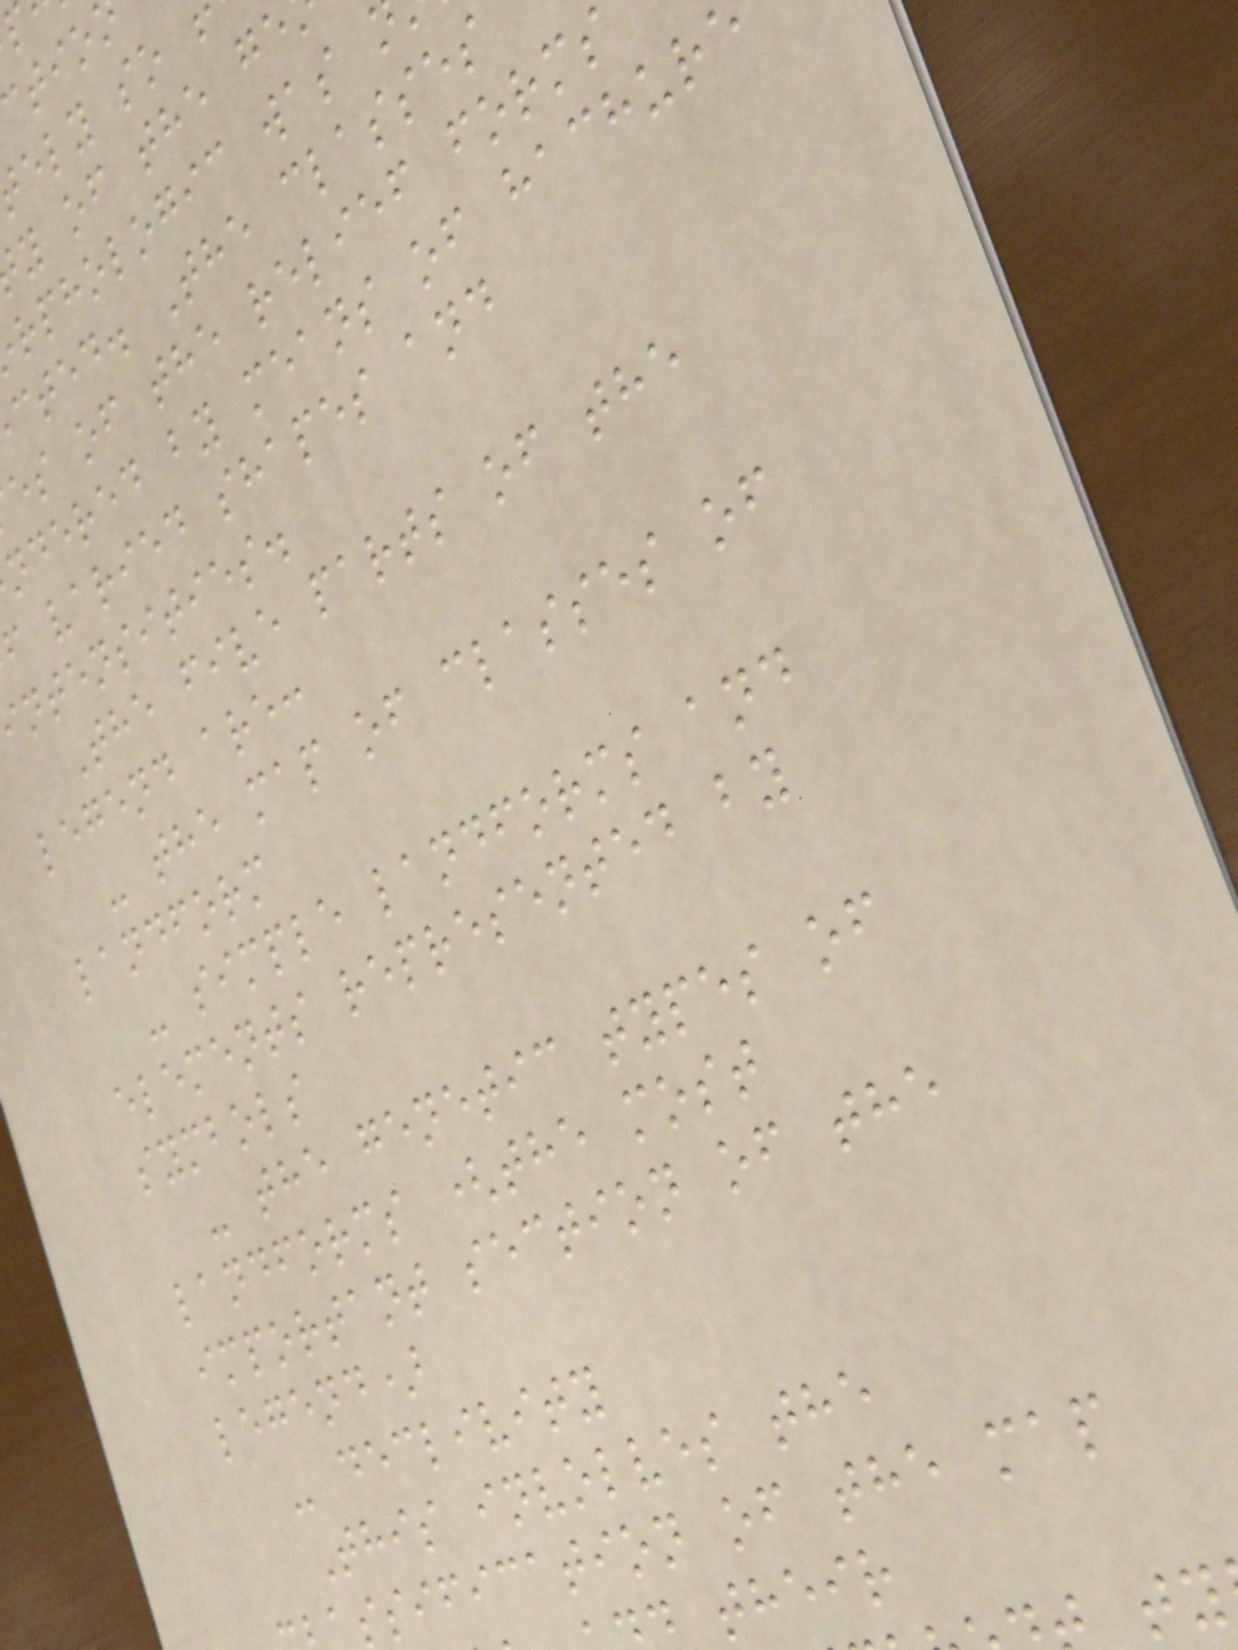ely so
y of the ge
rphologic was
cted. The classes
es of the relief forms
ndered by means of hachur
f varied shapes and
ntensities.
The five parts of the
legend are:
- the map of classes of
landform
- simple landforms and
elements represented by
symbols
- the genetic types of
landforms (the most
important section of the
legend)
- declivity
This involves the
ssification of the map
their
